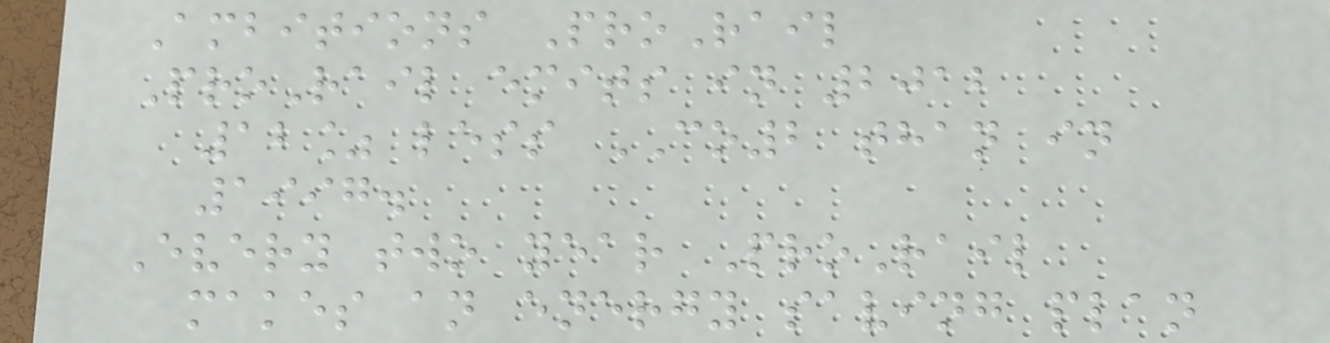Ambitions ProRail
ProRail emits in 2012
12% less CO2 than in
1997.
Every two year ProRail
makes an energy saving plan
